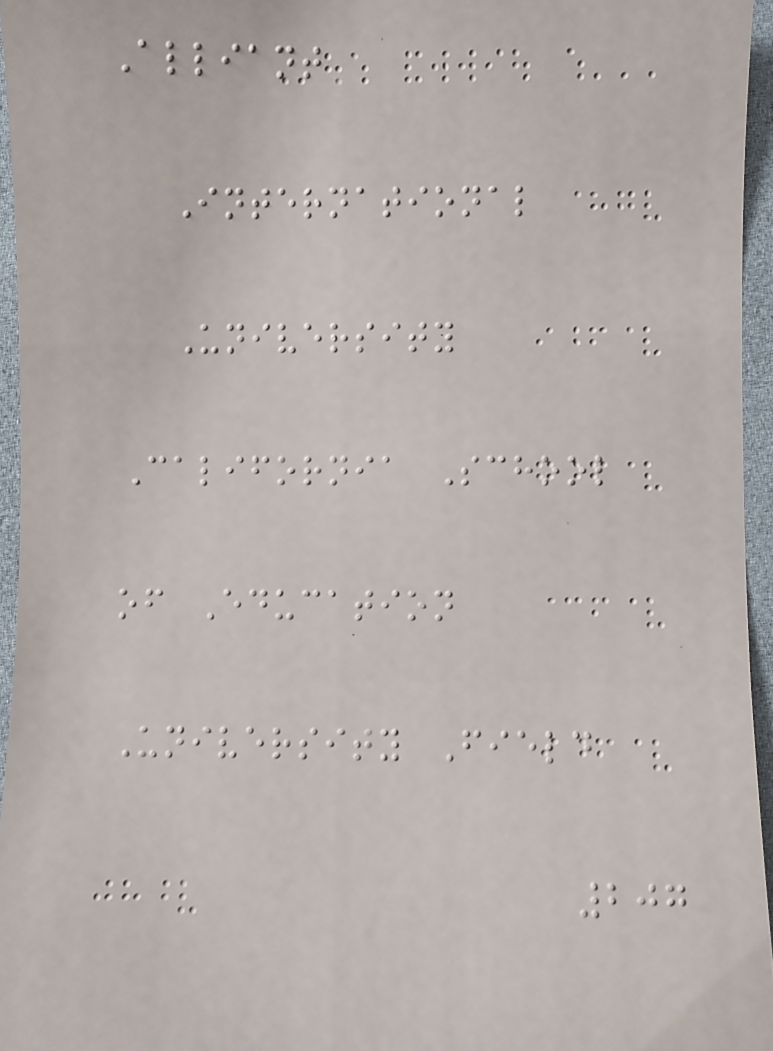Alliant
International
University
California School
of Education
University Field
207
